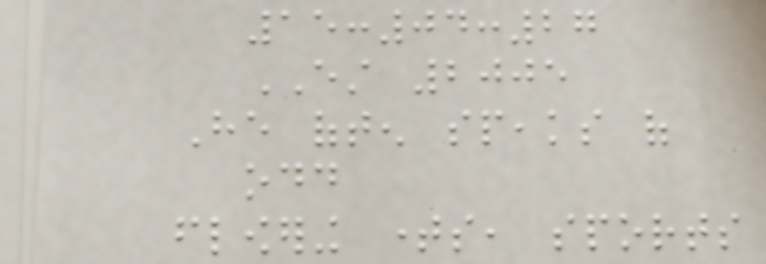15:04:27
EST 2005
He often speaks of
odd
flowering times, sports
